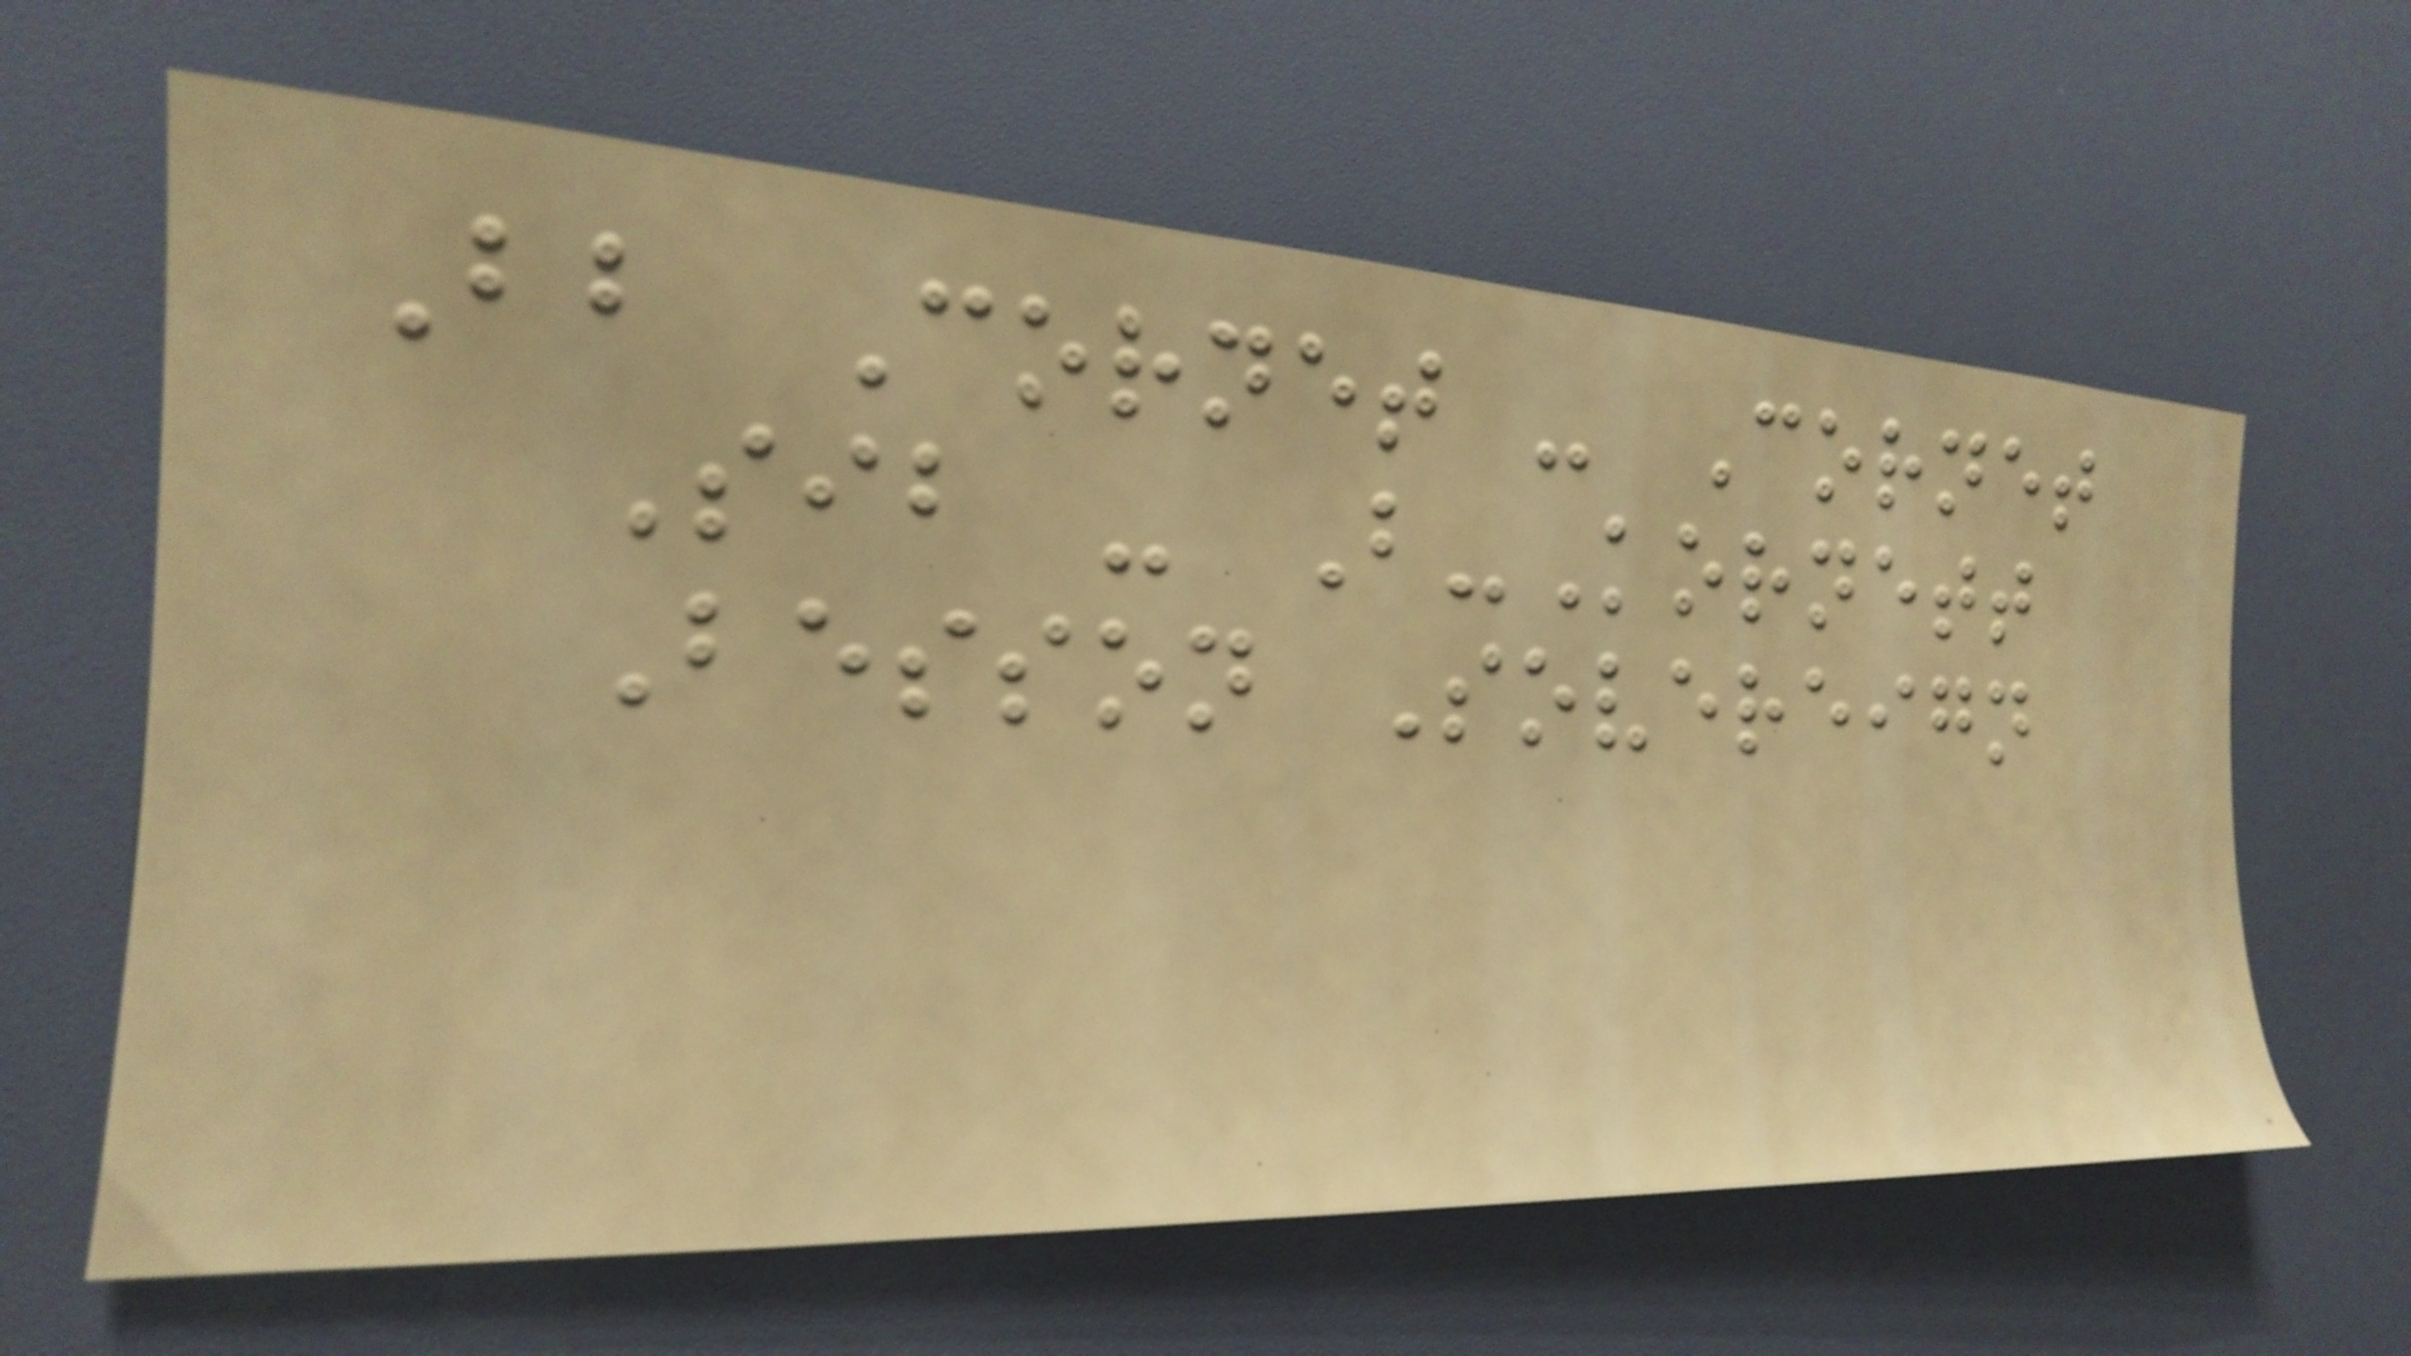Bb Cornet - Cornet
Sib - B-Kornett
Besson Sovereign
